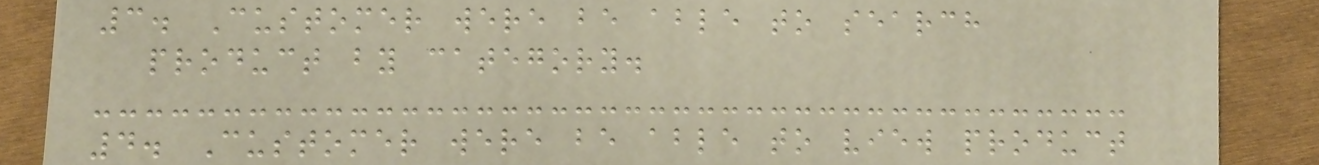3. Customer were be able to search
product by category.
4. Customer were be able to view product
